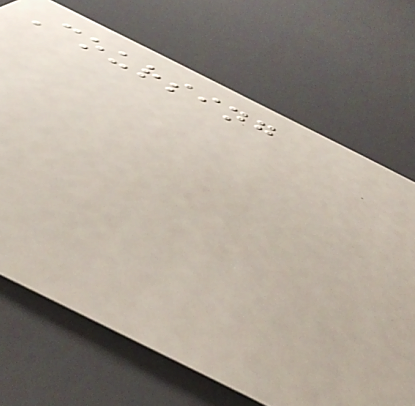Coursing
